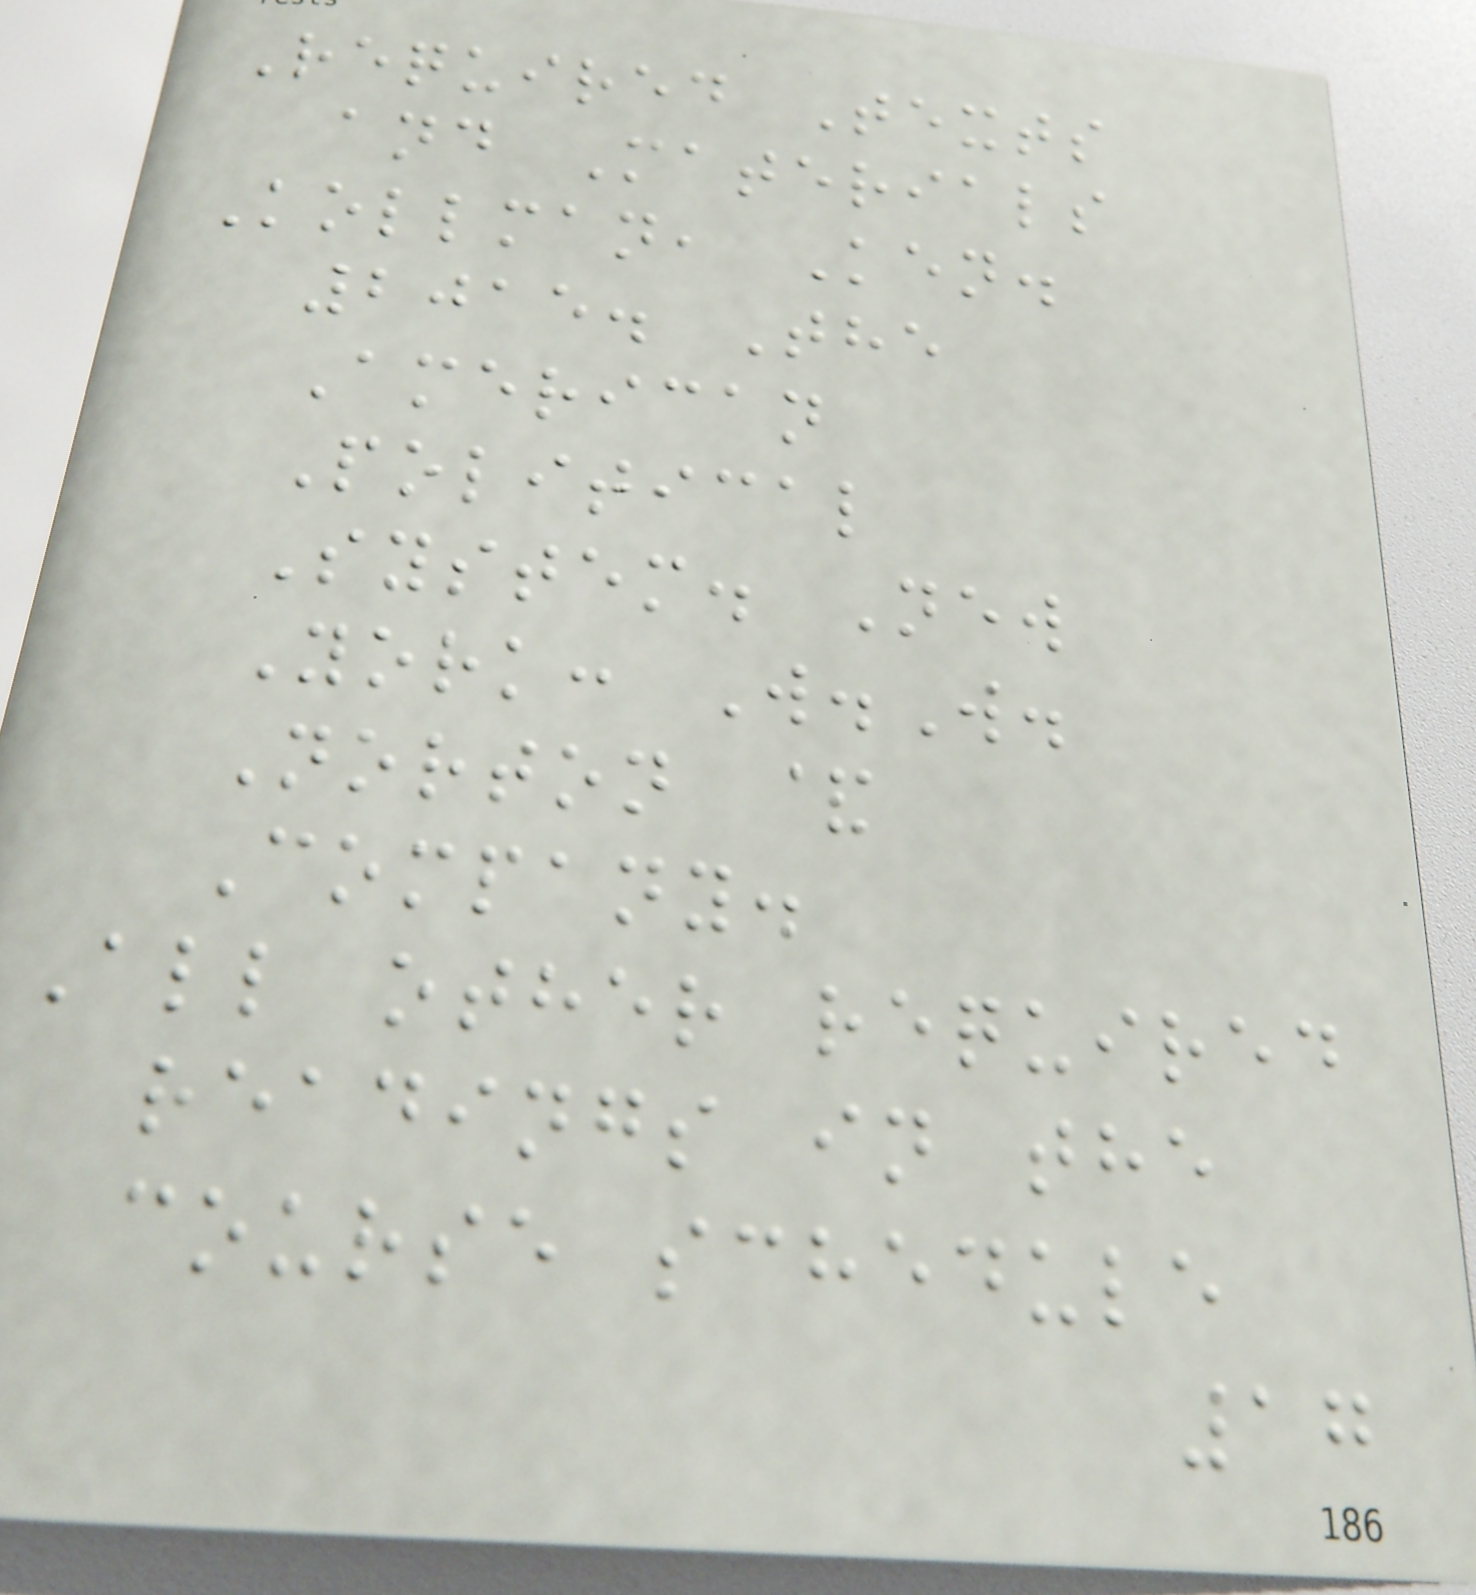Required Texts
and Materials
Kollman, Ken.
2015. The
American
Political
System. New
York: W.W.
Norton &
Company.
All other required
readings in the
course schedule
17
